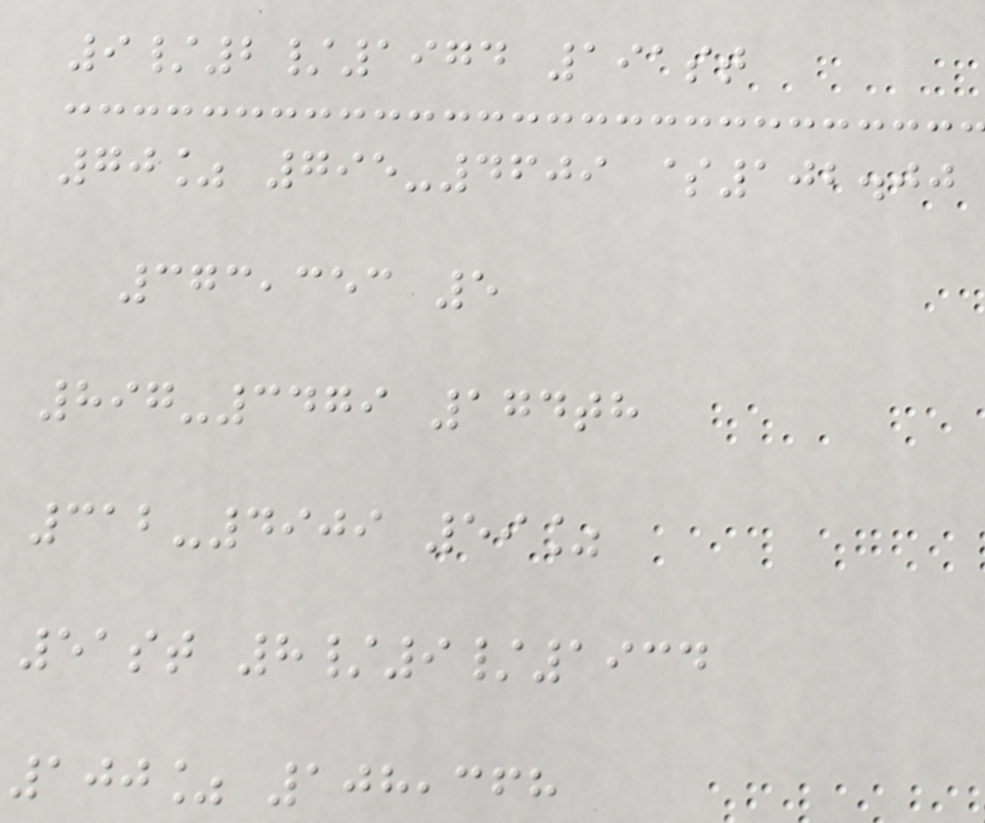9/2/1974 191st
70% 795-4609 $102.00
373,353 5
897-3479 174th
312-4909 59%
51st 8/9/1934
100% 108,368
